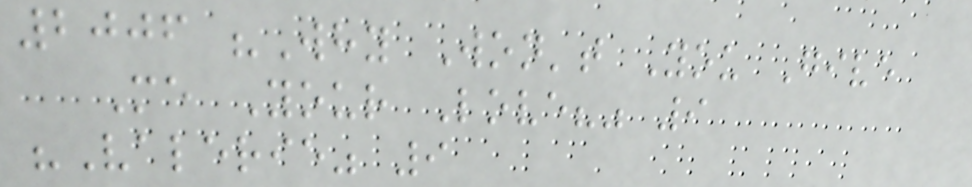2006 "Why Won't You Give
Me Your Love?" 9
"Valerie" 9
